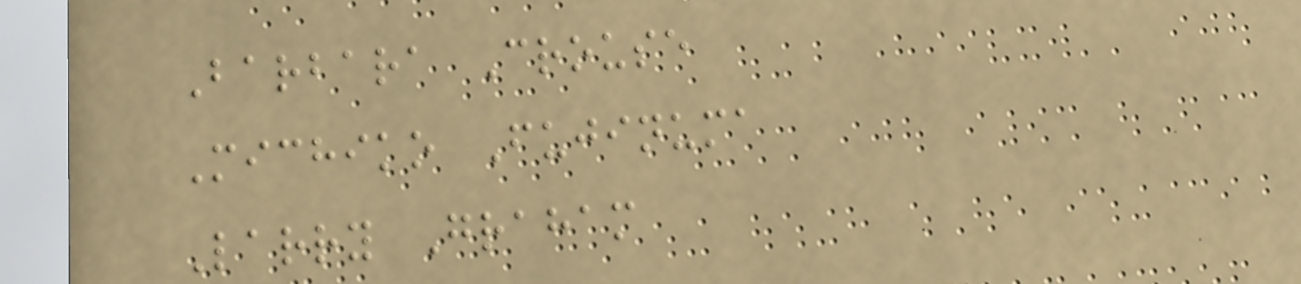Barbara Crouse
Michiko Fujinuma
Larry Graham
